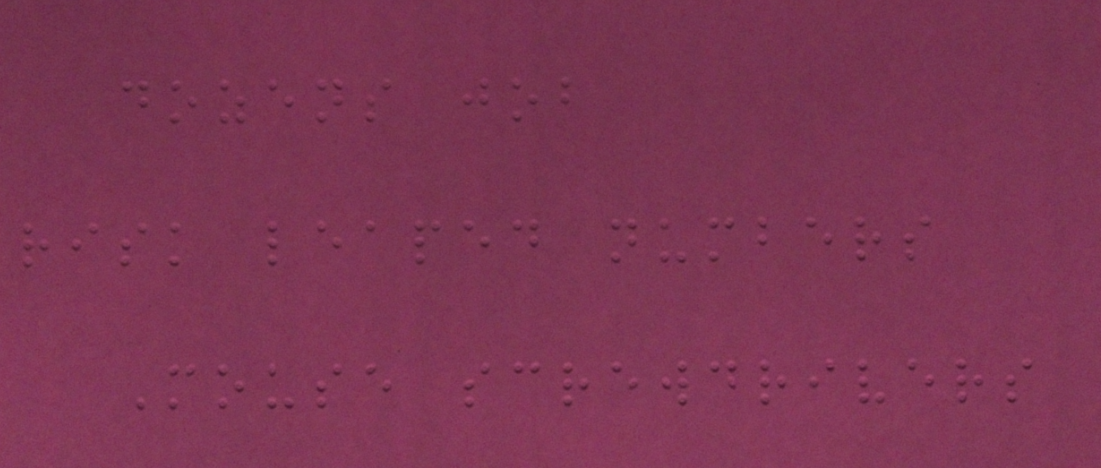dozens job
risk leaped numbers
Mouse screwdrivers
